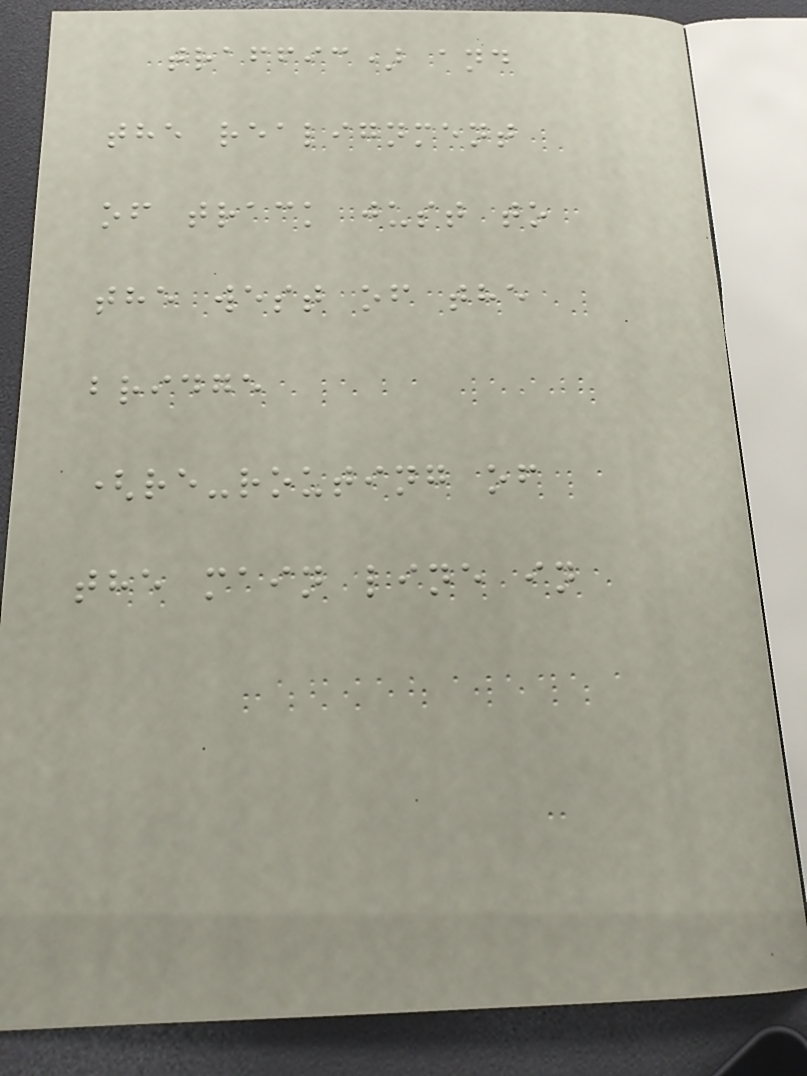traffic) and
the realignment
of track just to
the west of the
bridge
(re-routing of
the main line in
